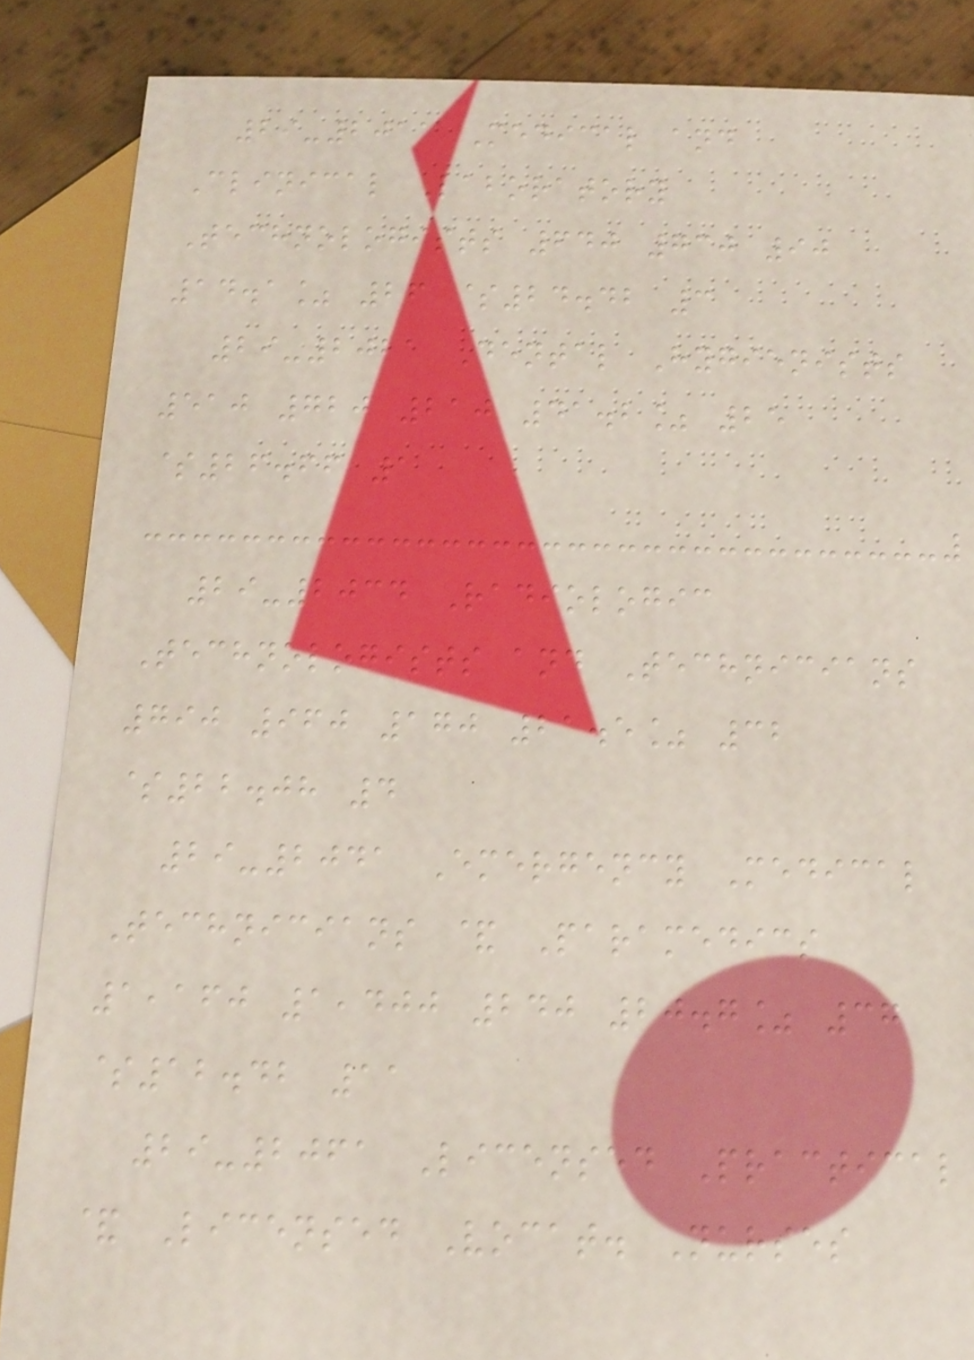29-2011 Medical and
Clinical Laboratory
Technologists 640 730 90
14.1% 26 $24.42 3
29-2021 Dental Hygienists
510 720 210 41.2% 25
$26.66 1
29-2034 Radiologic
Technologists and Technicians
790 960 170 21.5% 32
$22.08 4
29-2041 Emergency Medical
Technicians & Paramedics
1,160 1,400 240 20.7% 37
$12.42 11
29-2061 Licensed Practical
& Licensed Vocat. Nurses
